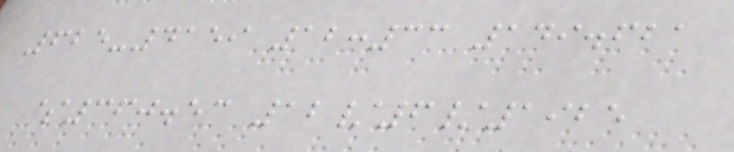625-4159 12:33 149.621
$360.53 12/6/1925
